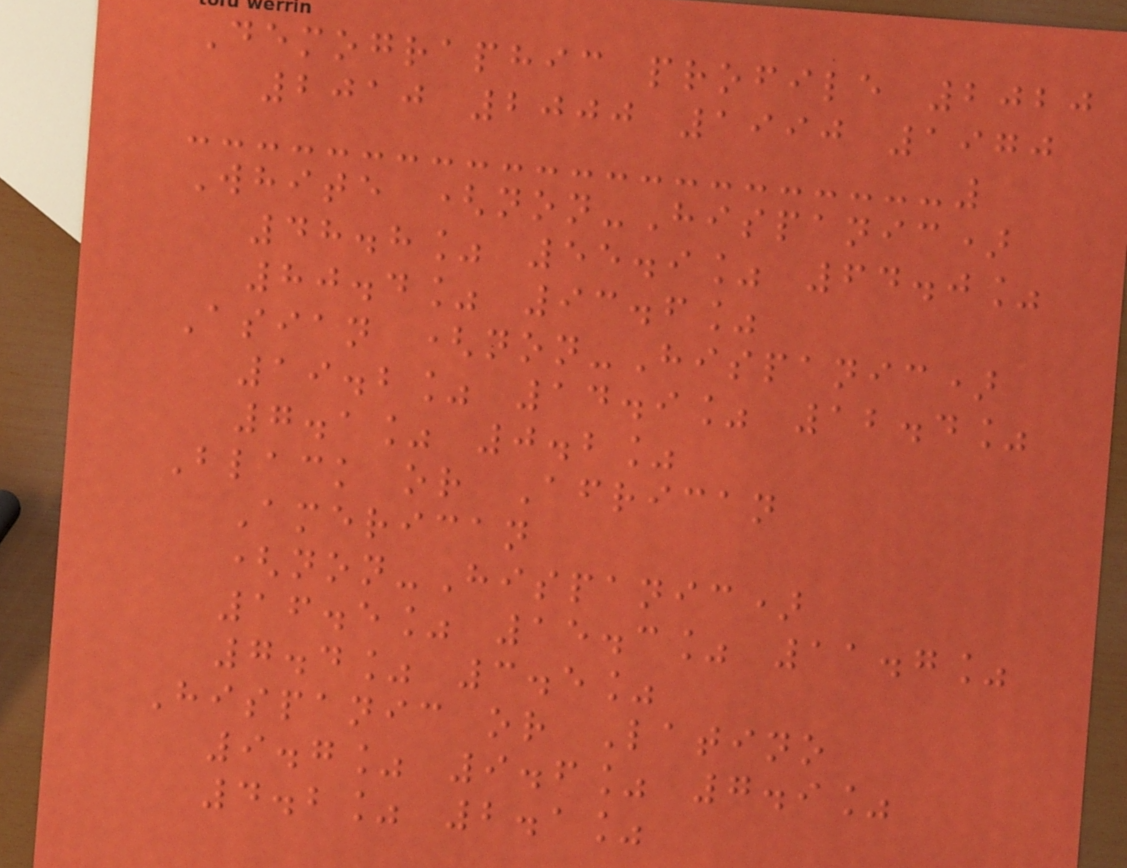Demographic profile 2020
2010 2000 1990 1970
White (non-Hispanic)
48.8% 55.9% 64.0%
80.4% 93.6%
Asian (non-Hispanic)
19.2% 14.9% 12.4%
7.1% 0.2%
Black or African
American
(non-Hispanic)
16.5% 15.3% 11.7%
7.4% 3.5%
Hispanic or Latino
9.7% 9.6% 7.9%
4.2% 2.1%
